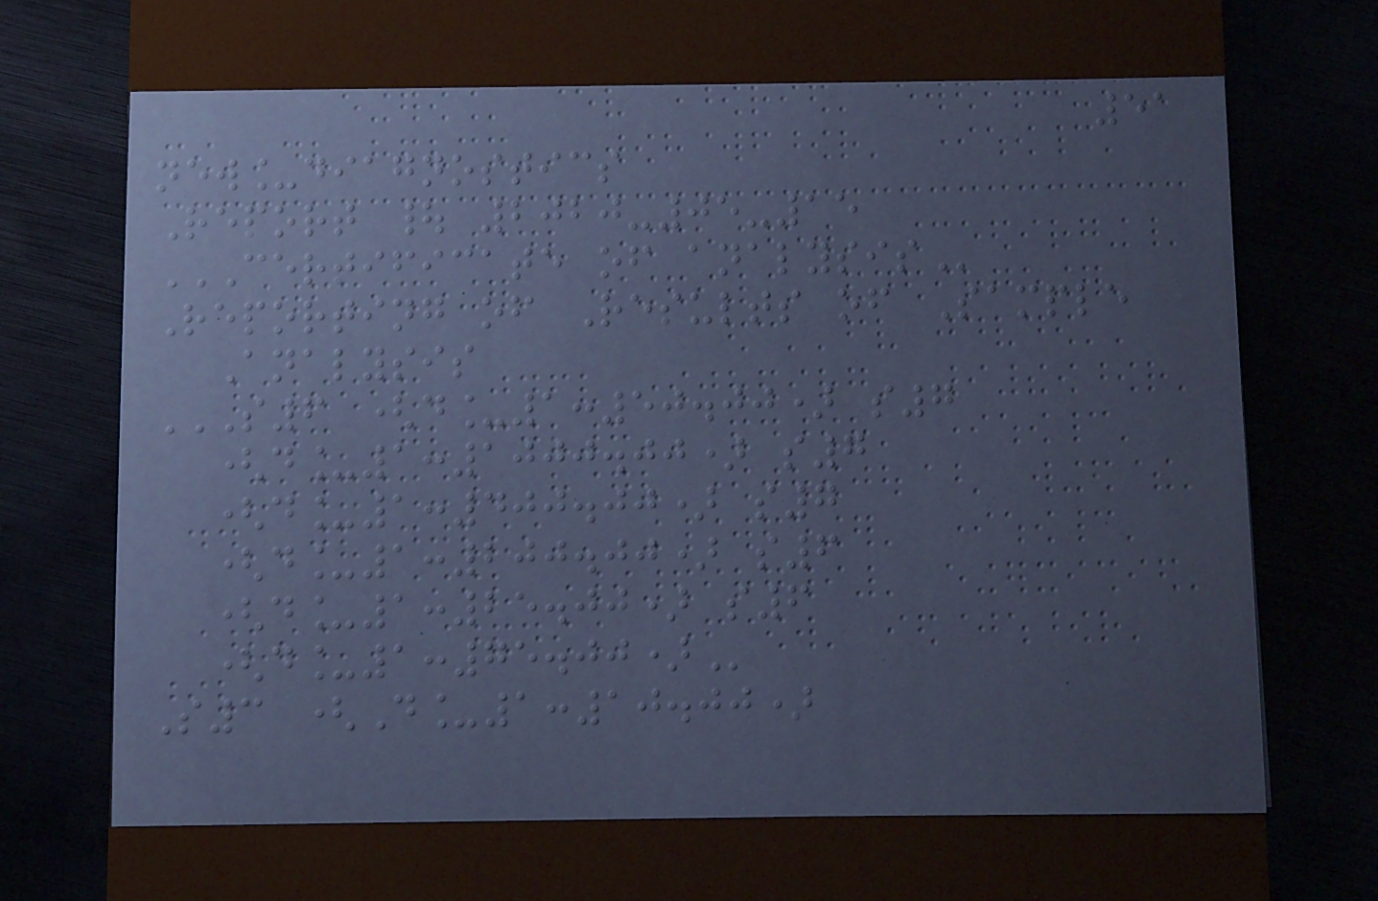51
new_diagnostics
Report | 2020-05-15
CERTIFICATE OF ANALYSIS
Reporting of Results of Sample
Analysis
S6 (D_1:50.00) S7
(D_1:1000.00) S7
(D_1:400.00) S7
(D_1:200.00) S6
(D_1:25.00) S6
(D_1:75.00)
S3 (D_1:10.00)
